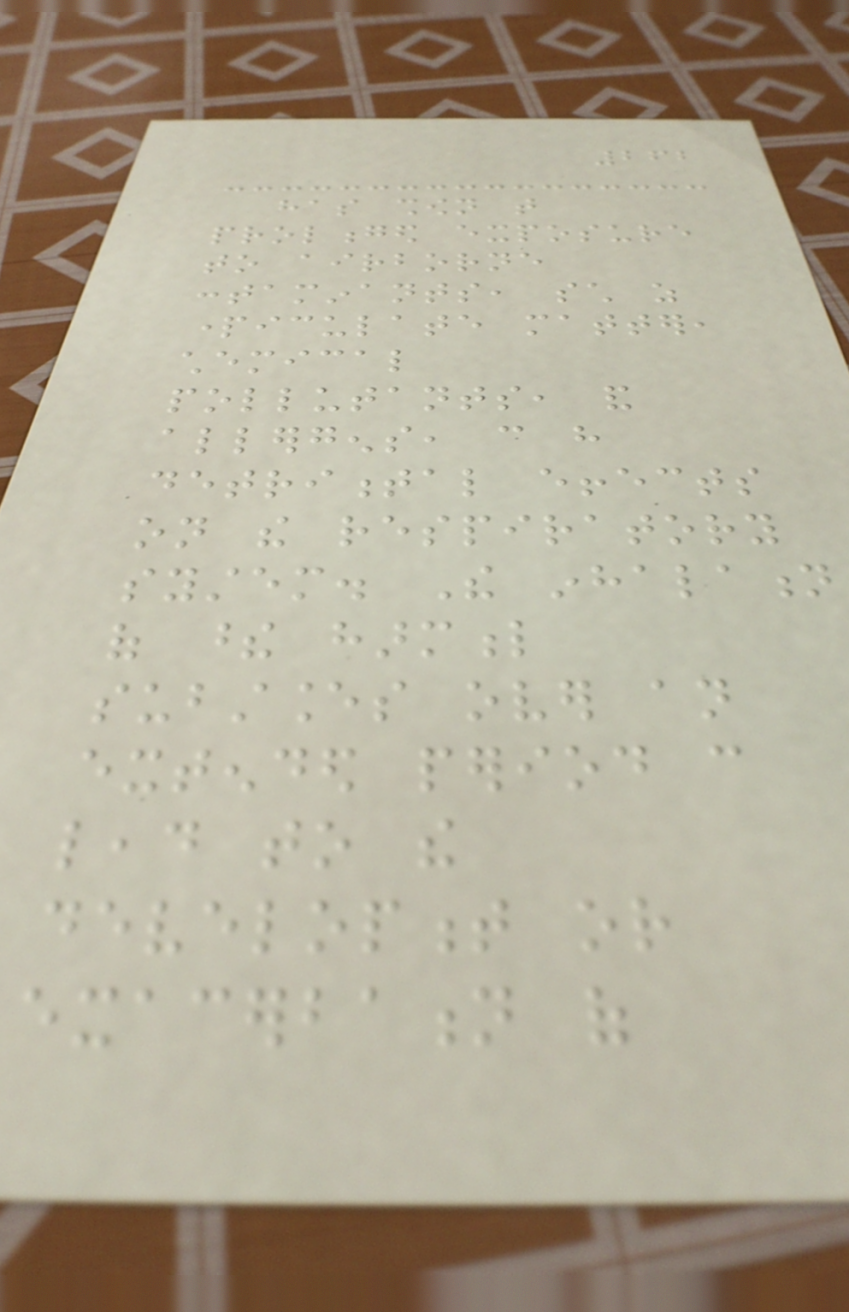262
has shown that
prolonged exposure
to airborne
contaminants, such as
particulate matter,
chemical
pollutants, and
allergens, can have
detrimental effects
on the respiratory
system. The inhalation
of these harmful
substances over an
extended period can
lead to the
development or
exacerbation of
